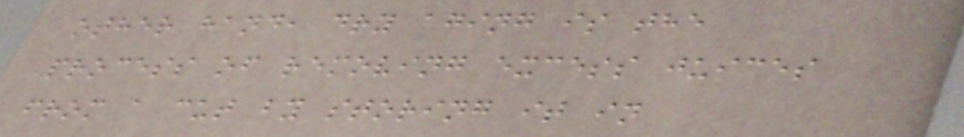other hand, dry aging is the
process of removing excess juices
from a cut by storing it in
